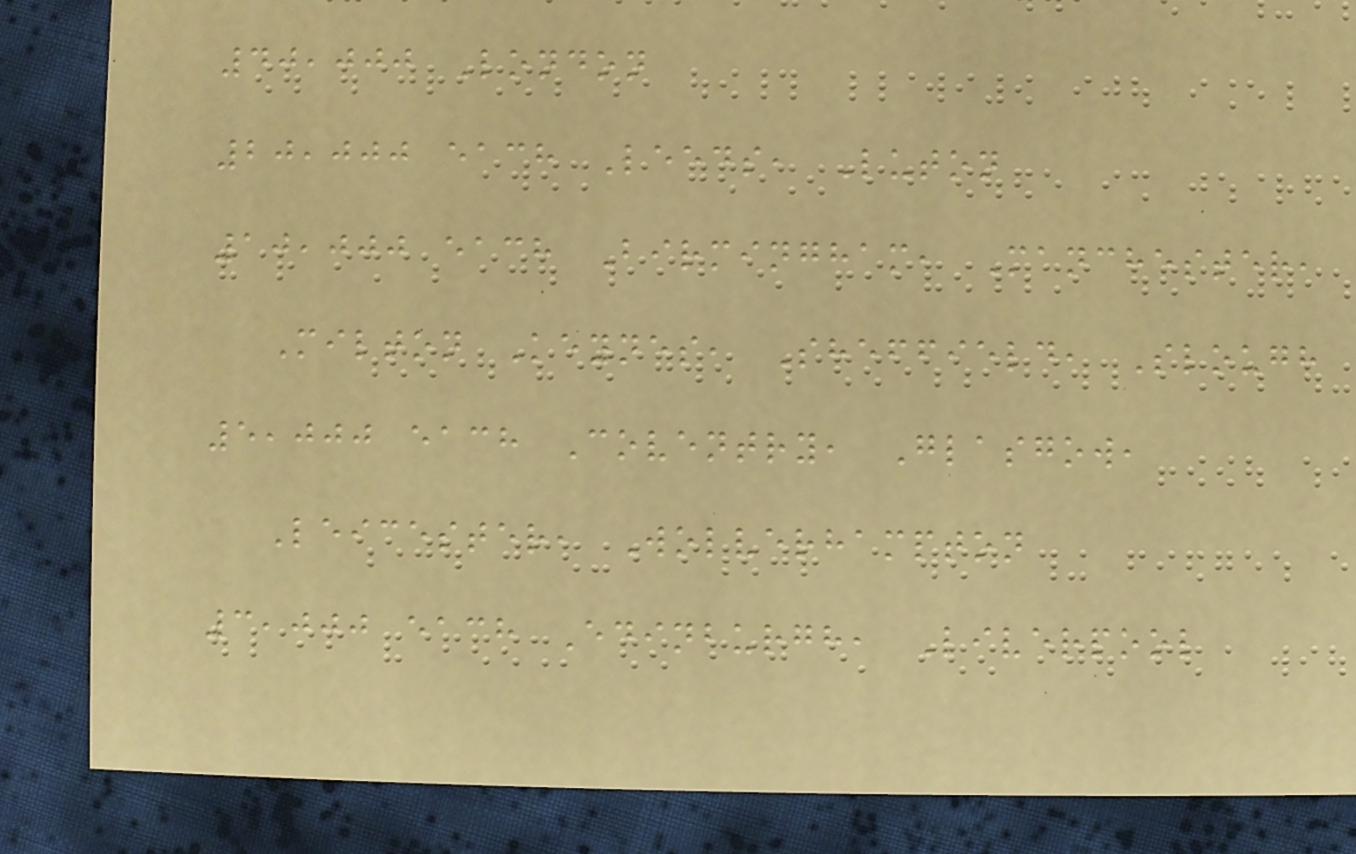40,000 London
20,000 each Leeds, Luton
10,000 each Birmingham, Manchester,
Milton Keynes, Sheffield, Slough
5,000 each Coventry, Glasgow,
Leicester, Wolverhampton
3,000 each Edinburgh, Liverpool
